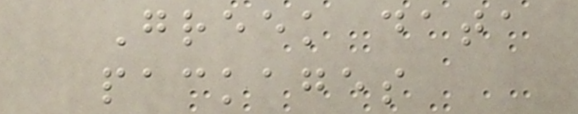Greek data
packages
